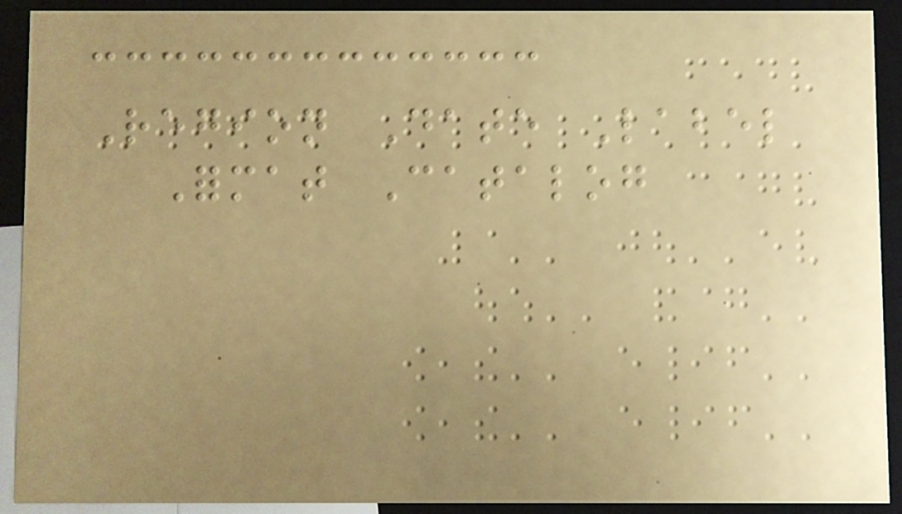Region Date Label
Format Catalog
